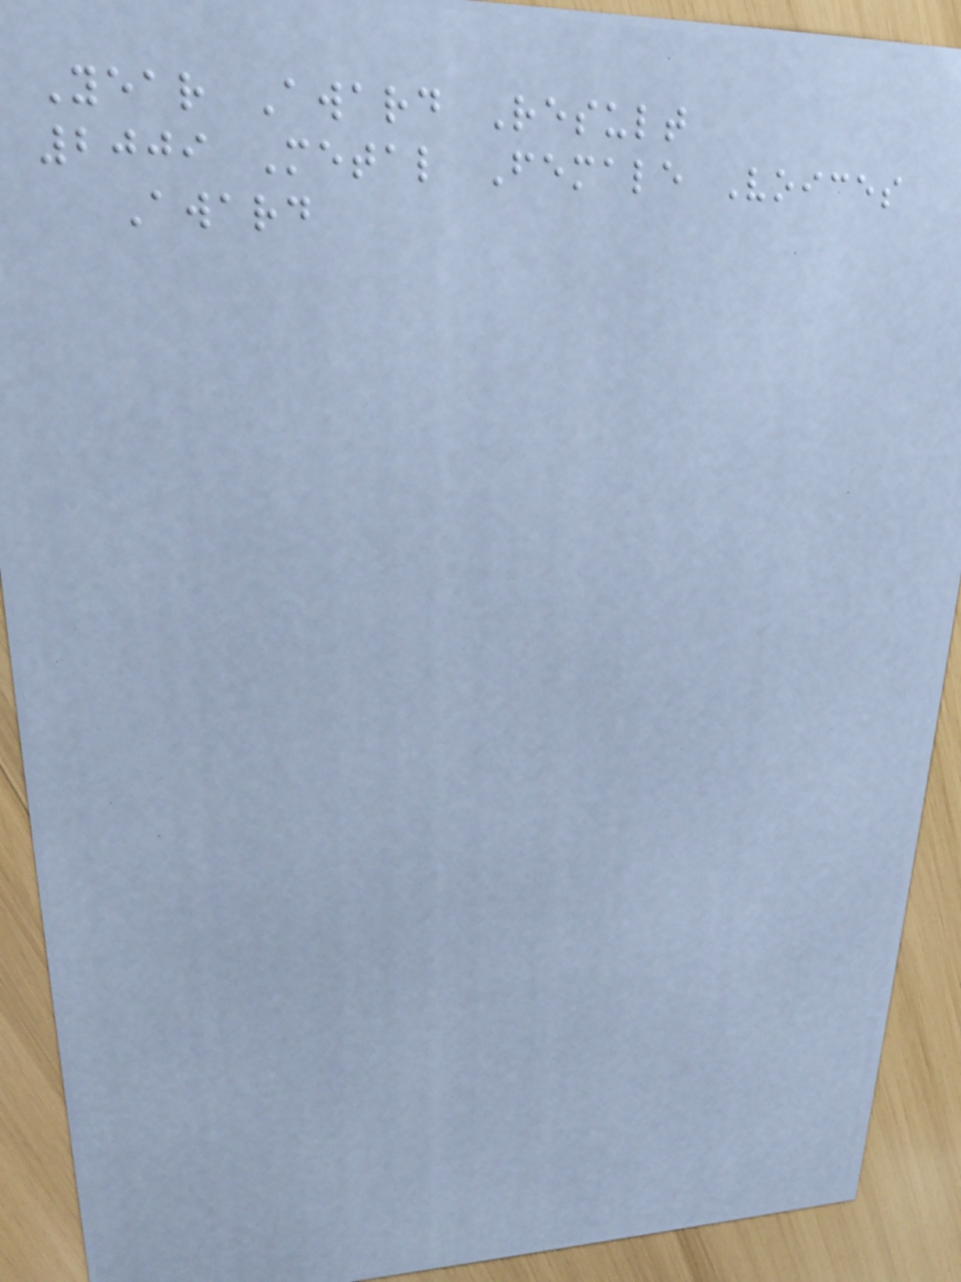Year Award Result
2009 Metal Female Voices
Award
